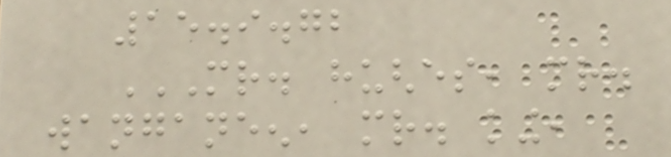15.9.72
MR. HUGHES, MR.
WANGANEEN, MR. KING,
